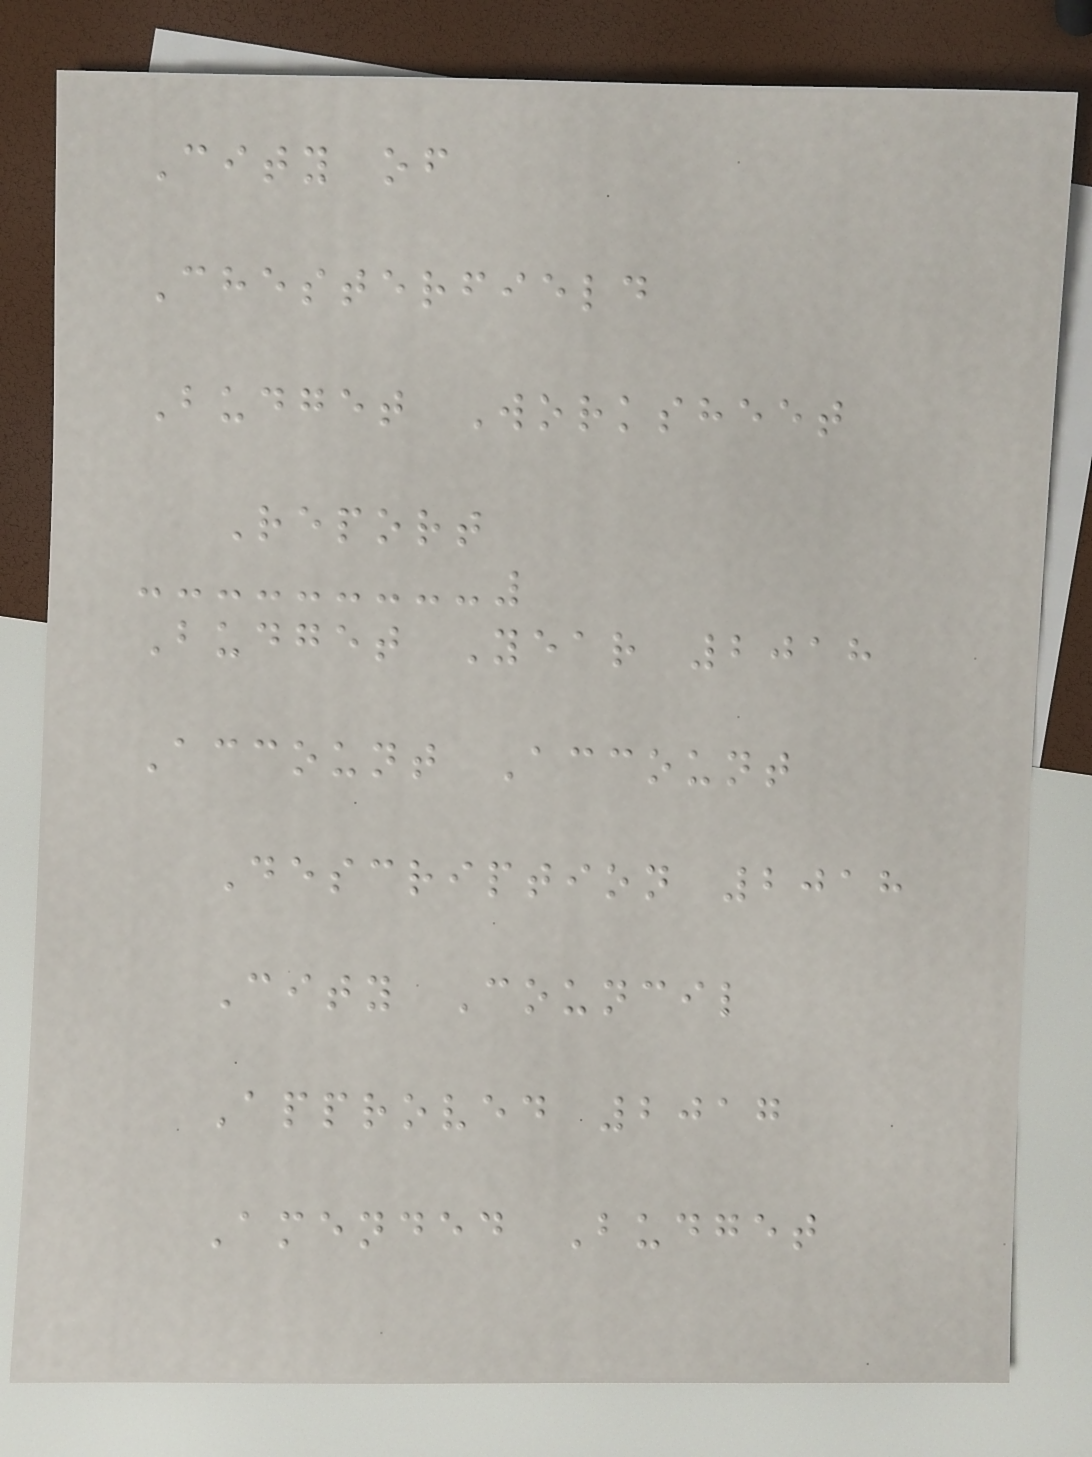City of
Chesterfield
Budget Worksheet
Report
Budget Year 2018
Account Account
Description 2018
City Council
Approved 2017
Amended Budget
